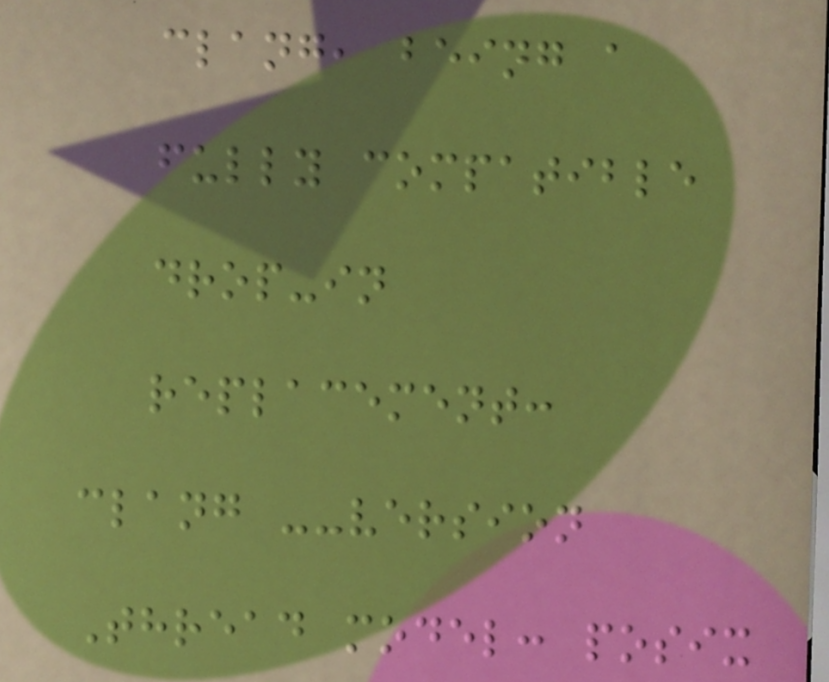clang, being a
fully compatible
drop-in
replacement:
clang --version
Thread model: posix
